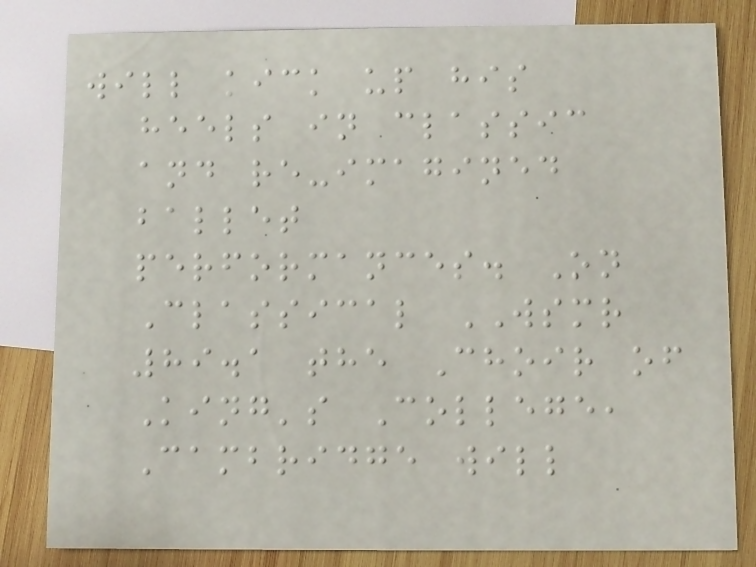will kick up his
heels in classic
and re-imagined
ballet
performances. On
Classical WSMR
89.1 the Choir of
King's College,
Cambridge will
